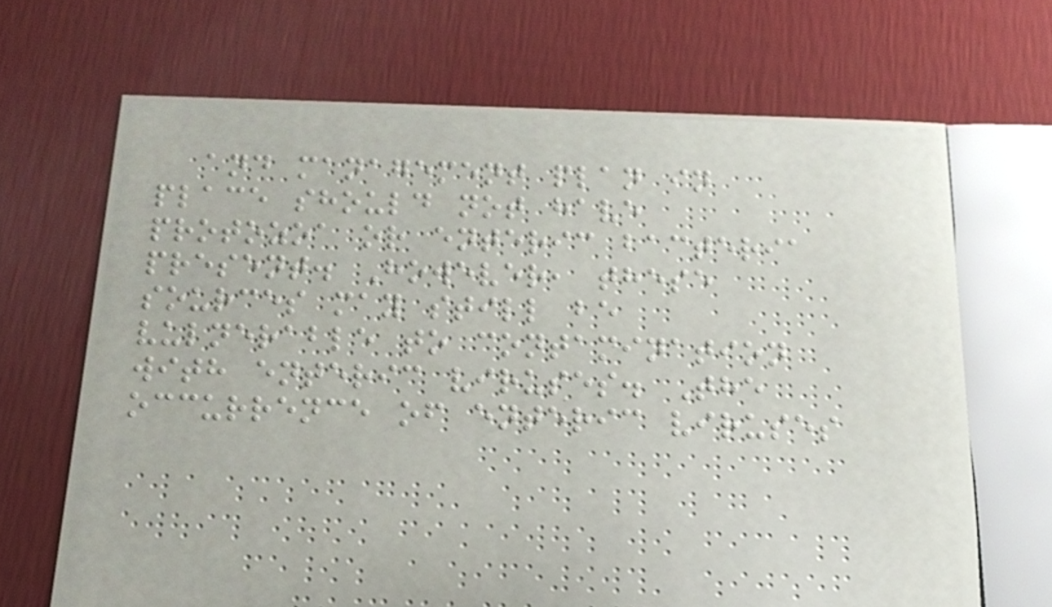and management plan in
place should not have
protozoa or enteric bacteria
present. However, these
sources may still be
vulnerable to contamination
with enteric viruses. The
occurrence of enteric viruses
